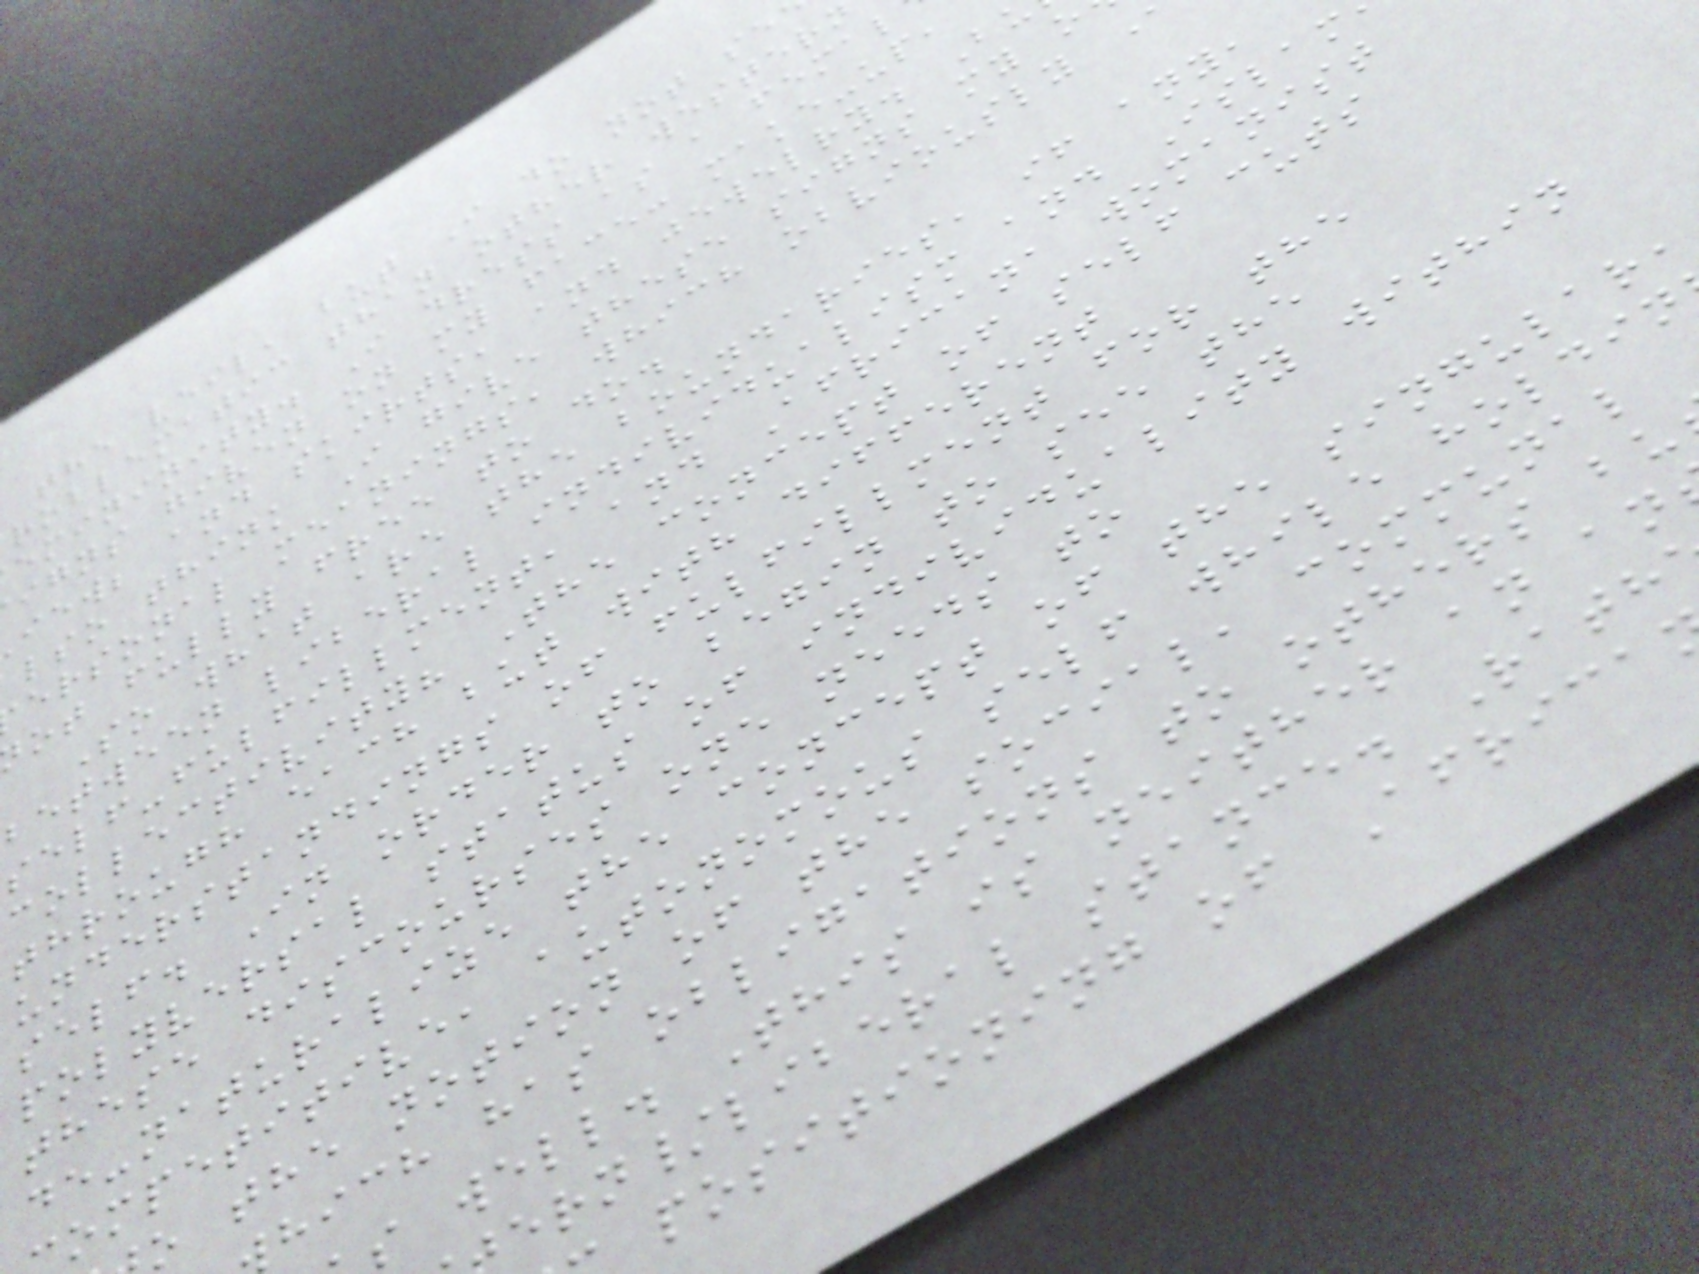the veil, but I do not se
roblematic than other western
emininity. I dress as a femal
igns given on my face: make-up,
iew; and skirts, and jewelry. B
lso think I give these signs my o
ersonal meanings, which obviously
ot fully free to do.
So what are the boundaries, if any,
between liberal individualism and Islam
self-fulfillment, and Africana womanist
collectivity? The concept of self cuts
through each but with different
understandings of fulfillment for the
self. In order to begin to see the
polyversal status of individuality within
these discourses one needs to
de-naturalize the concept of the singular,
ompetitive, autonomous self while holdin
o the notion of the social, communal
hich has obligations to others bu
s well. This is neither an an
ern/liberal stance. Rath
positioning of Africa
